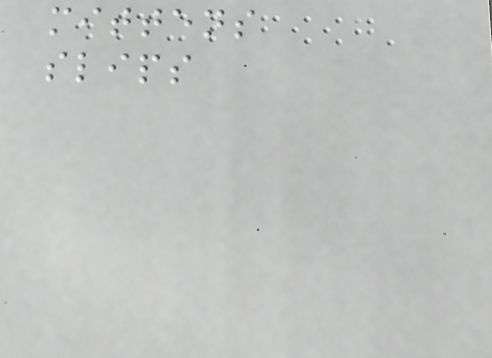mittens
slips
